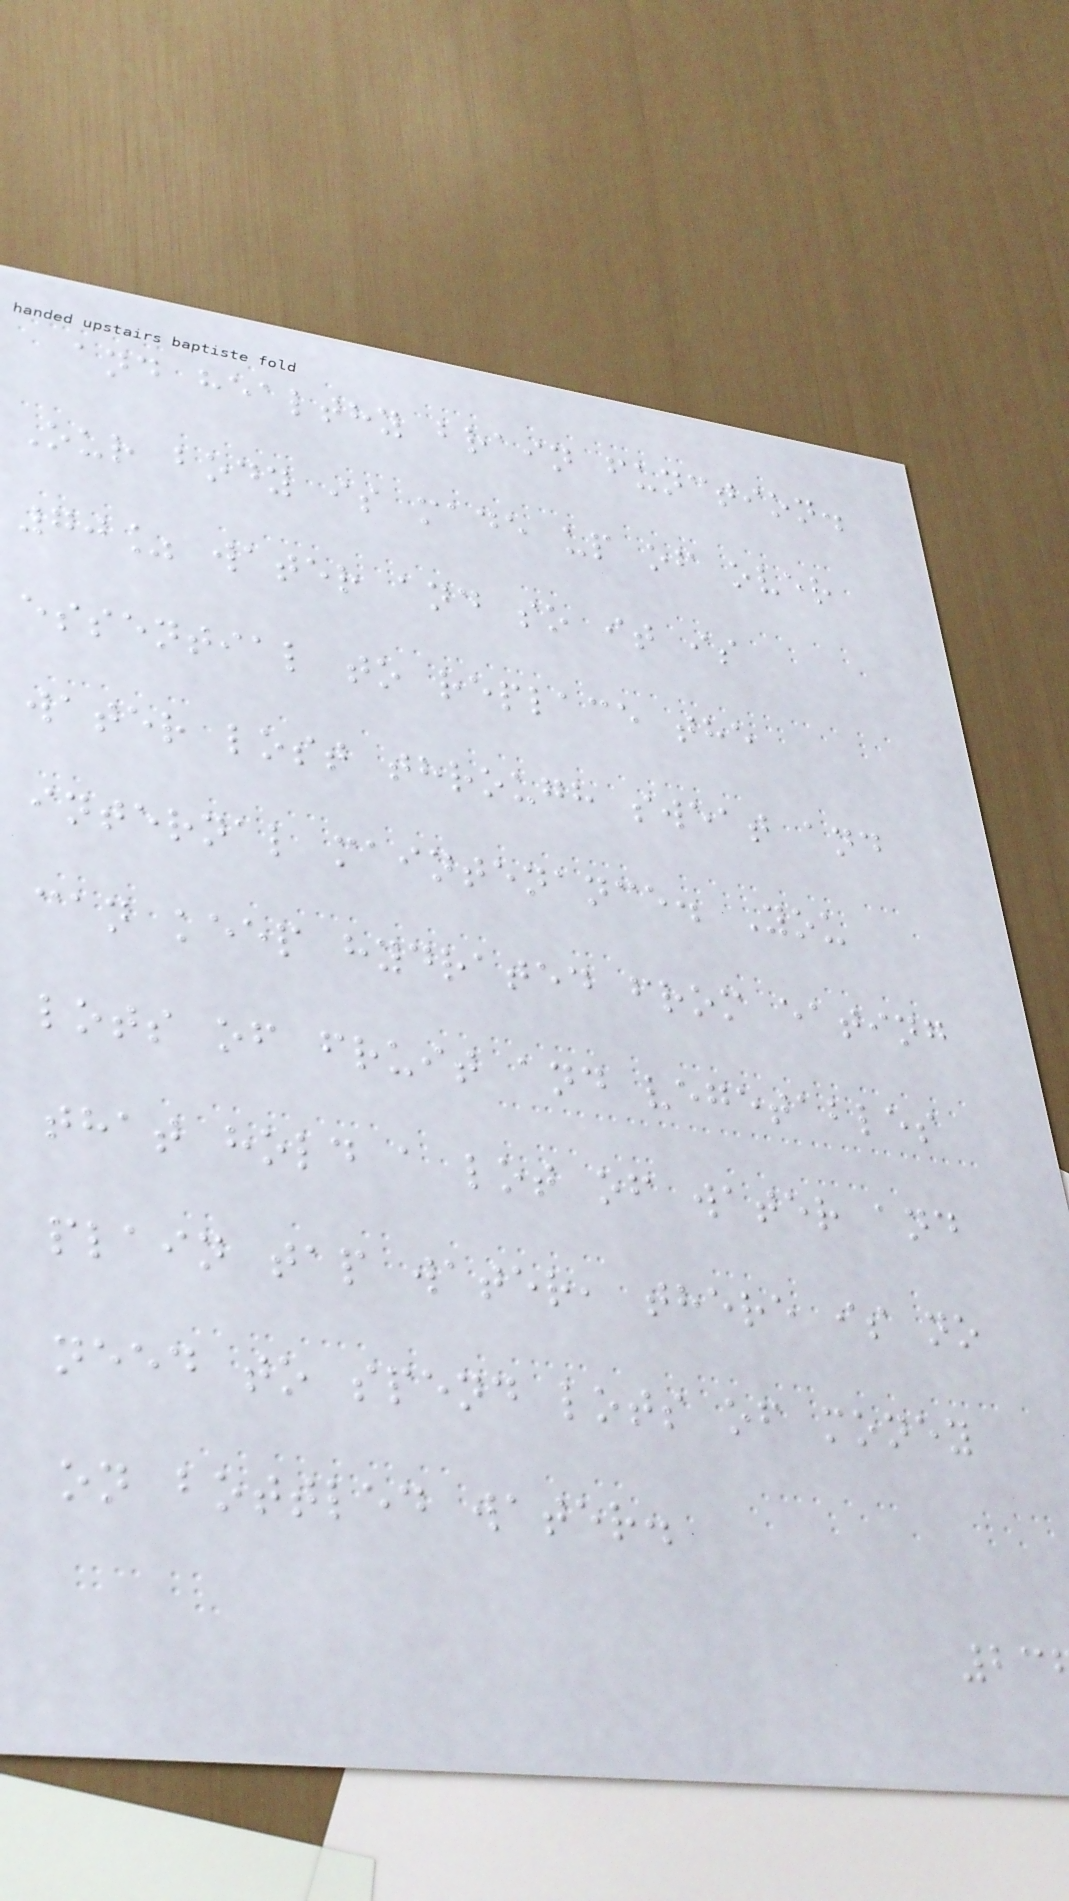and healthy brain function.
Our body is made up of over
70% water and so it is
essential to replace the
water lost through sweat and
internal maintenance. You
can keep hydrated from eating
lots of fruit and vegetables
that hold a lot of water and
plain tap water, there is no
need to spend lots of money
on bottled water.
